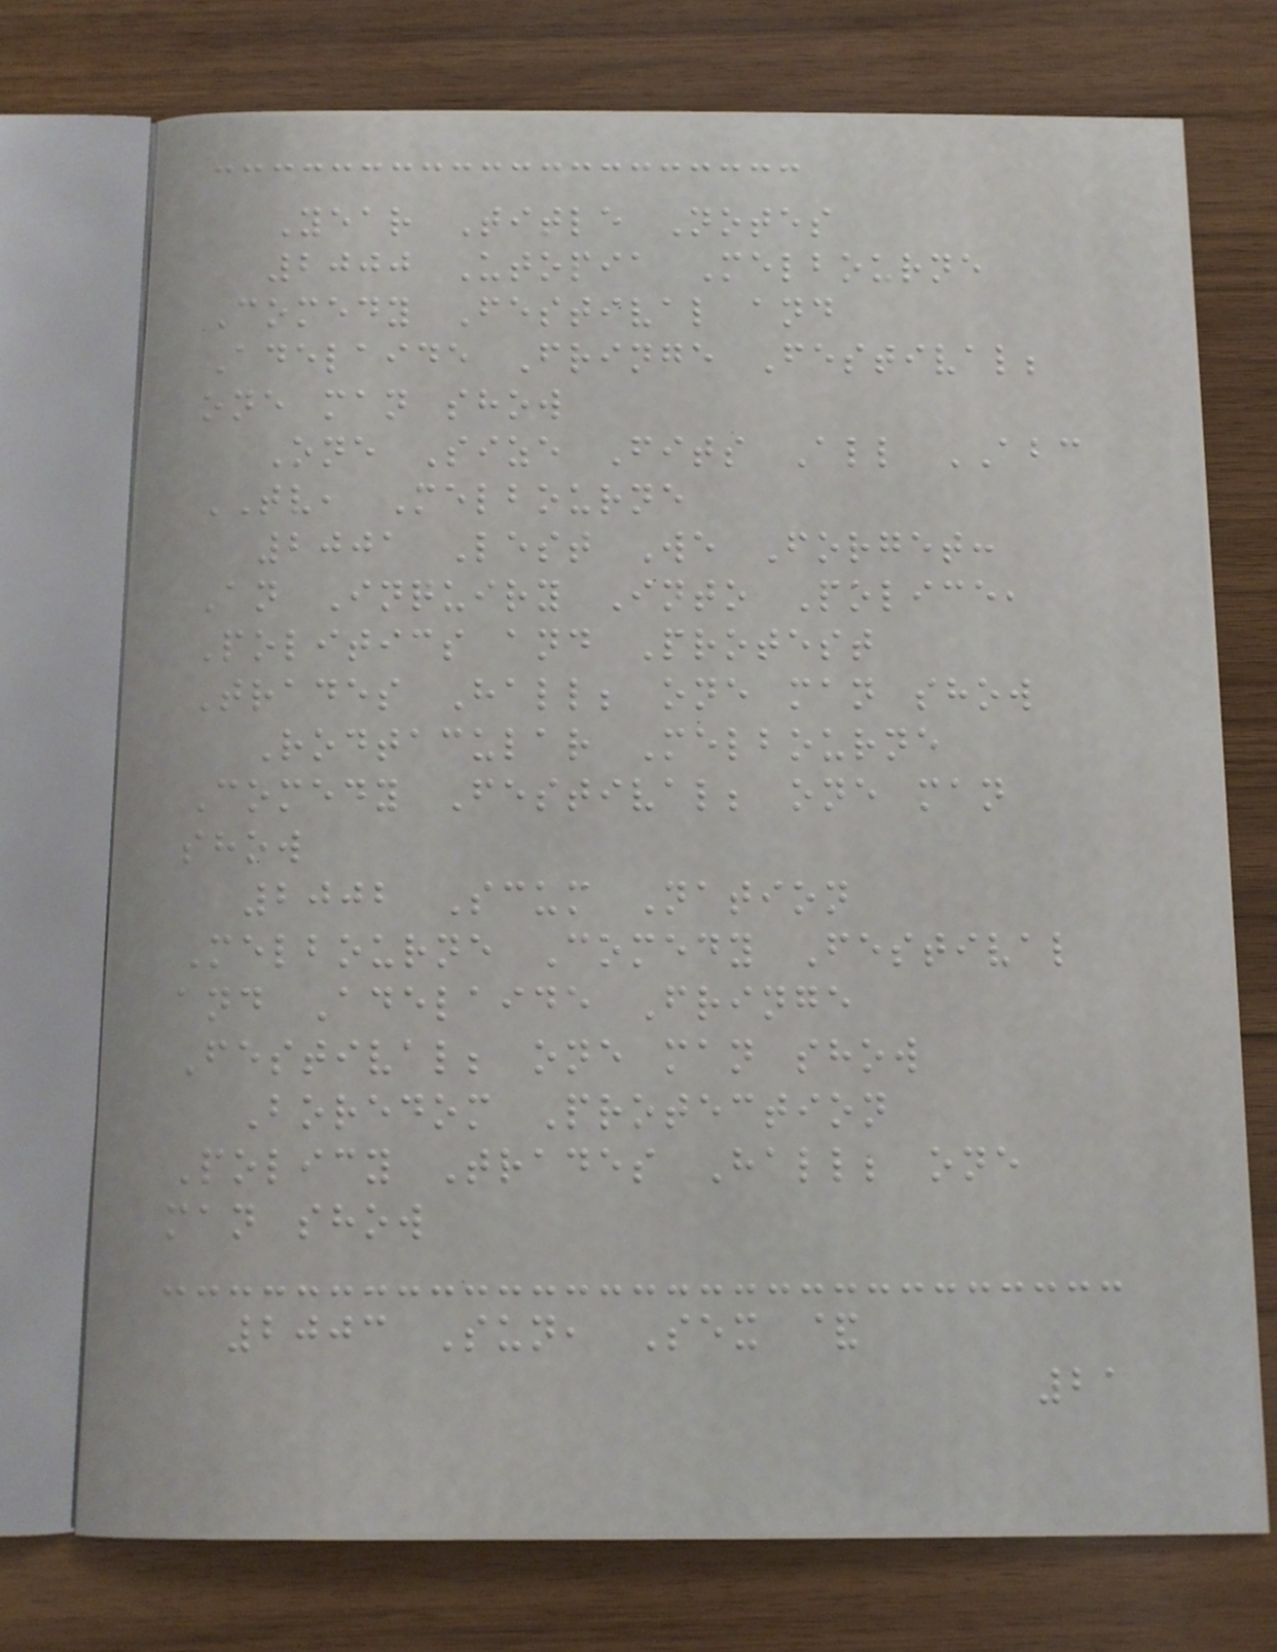Year Title Notes
2000 Utopia Melbourne
Comedy Festival and
Adelaide Fringe Festival;
one man show
One Size Fits All ABC
TV, Melbourne
2001 Lest We Forget:
An Inquiry Into Police,
Politics and Protest
Trades Hall; one man show
Rodtacular Melbourne
Comedy Festival; one man
show
2002 Scum Nation
Melbourne Comedy Festival
and Adelaide Fringe
Festival; one man show
Boredom Protection
Policy Trades Hall; one
man show
2003 Sun, Sex &
21
